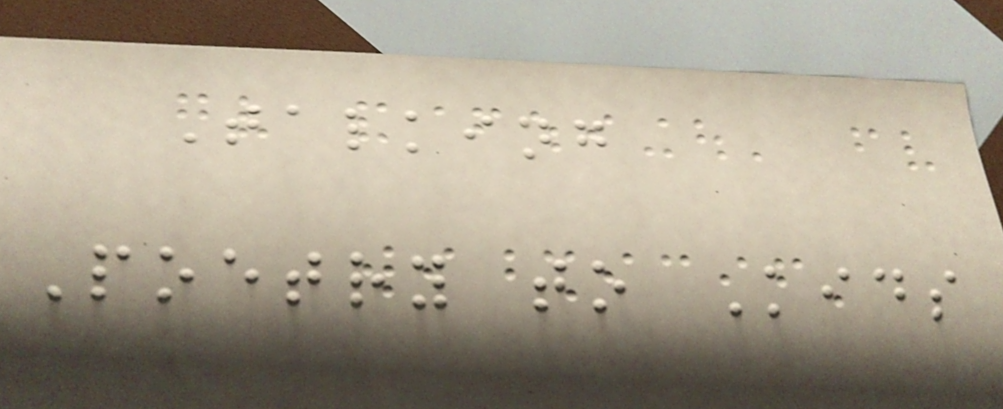Talking
Poetry to Kids
